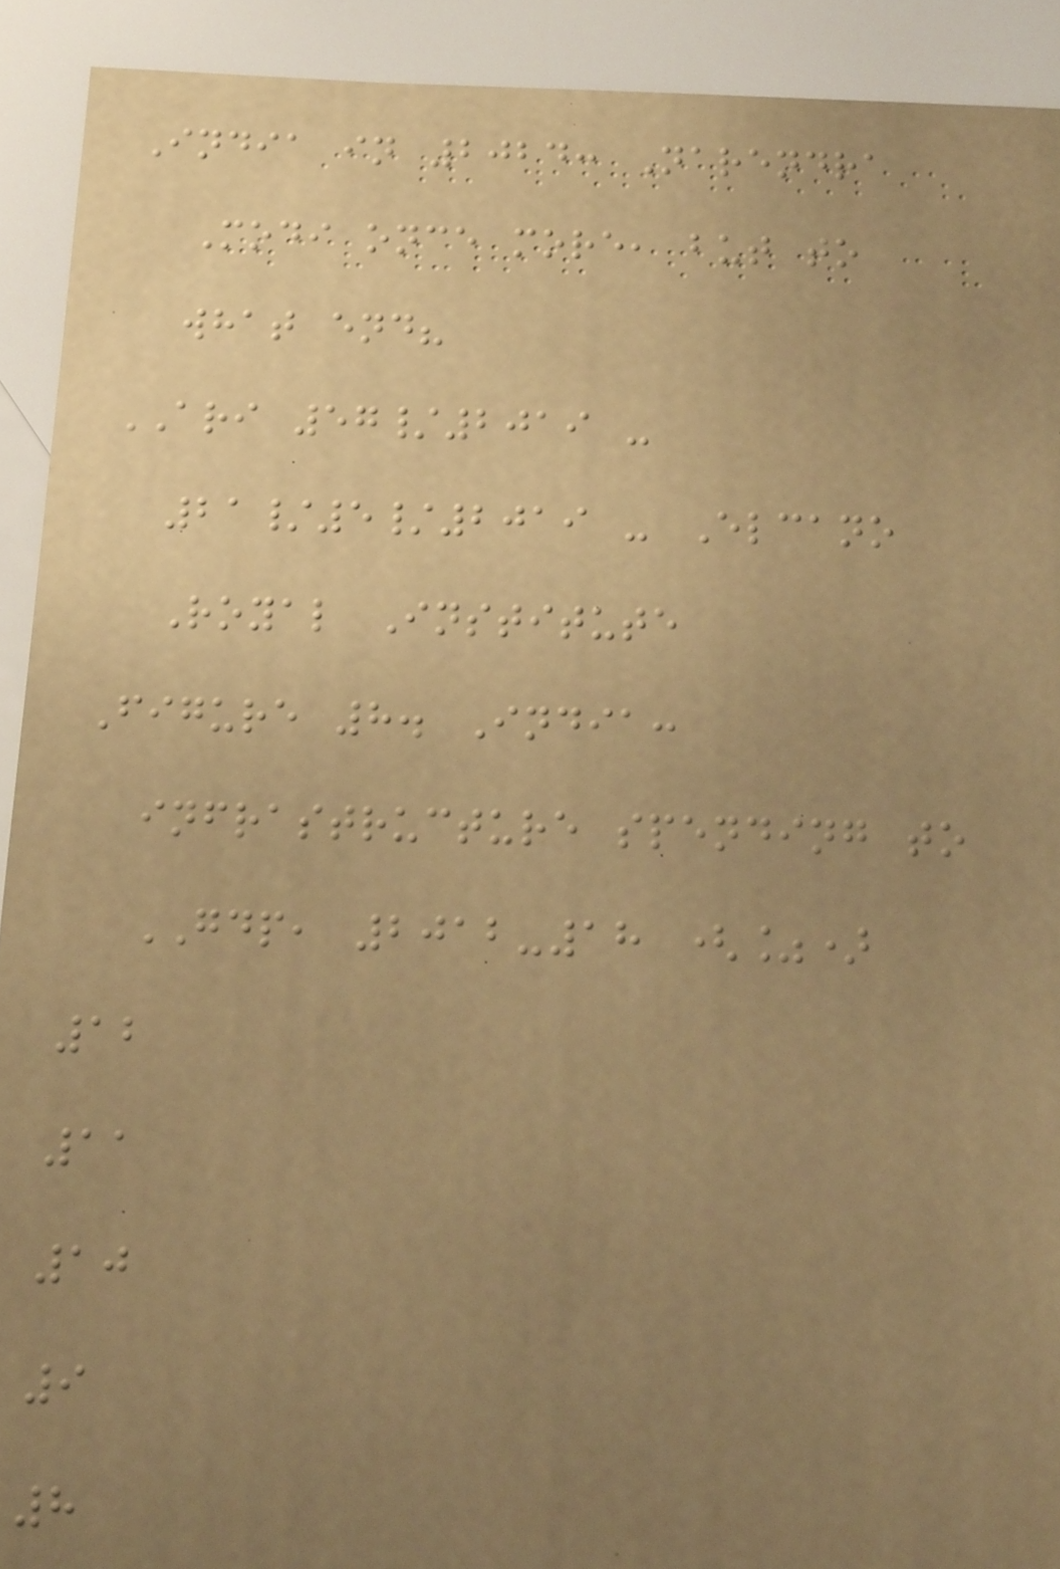India in 2024: Narendra
Modi once more, but to
what end?
ARI 57/2019 -
21/5/2019 - Elcano
Royal Institute
Figure 8. India:
infrastructure spending to
GDP, 2012-18 (%)
12
11
10
9
8
